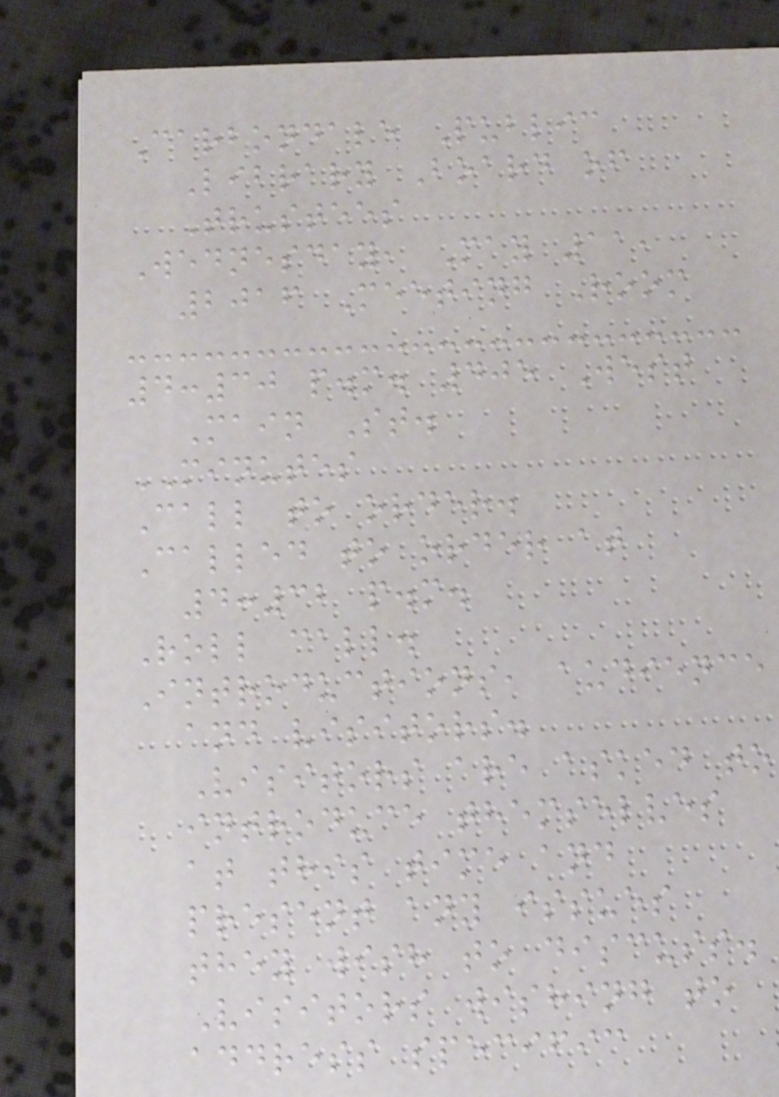Carbondale Public
Library Board of
Trustees
Wednesday, May 11,
2016 Meeting Room
4:30 p.m. 405 West
Main St.
MINUTES
Call to order.
Called to order at
4:32 p.m.
Roll call.
Introductions, audience
and visitors.
Visitors are asked to
introduce themselves
at this time and
present any issues
they wish to discuss.
Visitors wishing to
address specific
